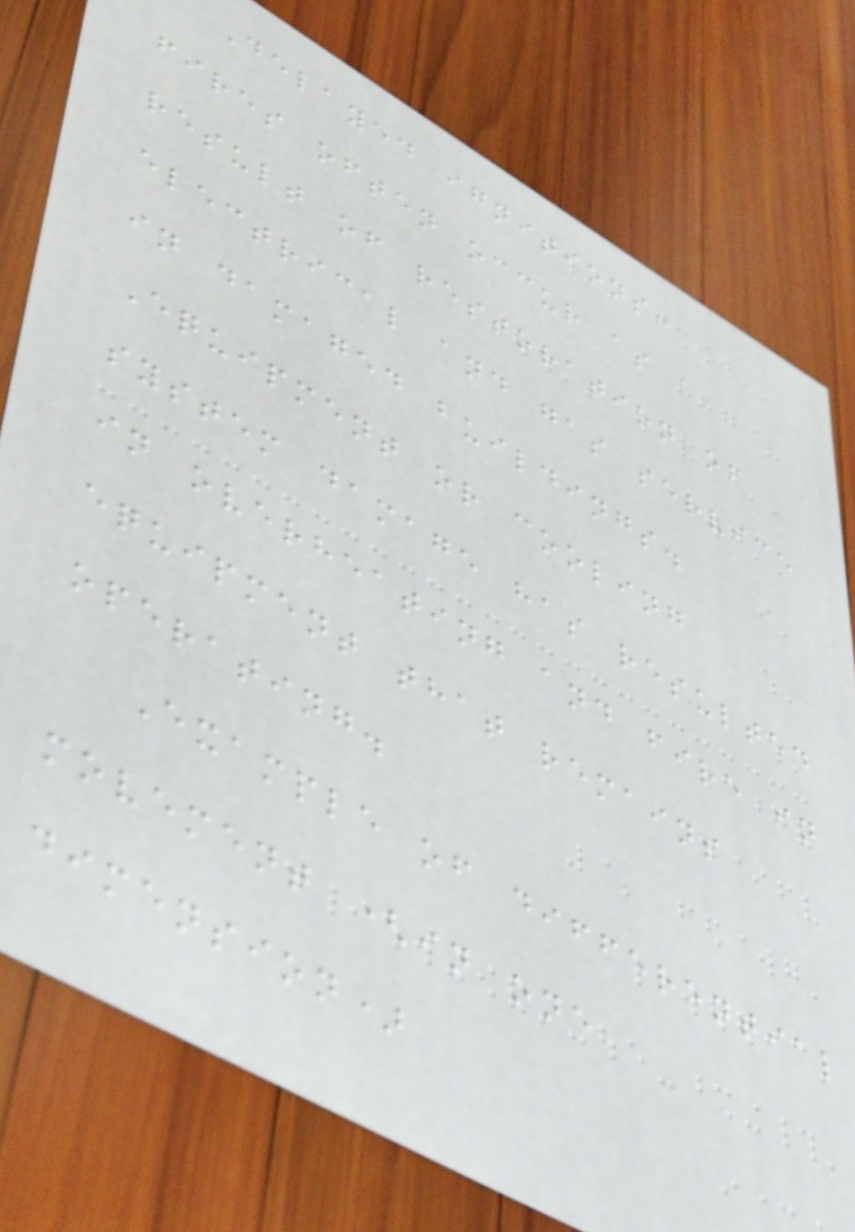Delayed ignitions:
fires often occur as a
result of restoration of
electrical and gas service
in damaged buildings.
Equipment or cooling
system damage has resulted
in overheating and fire in
equipment that remains
operating.
Example of differential
movement (in one
dimension)
